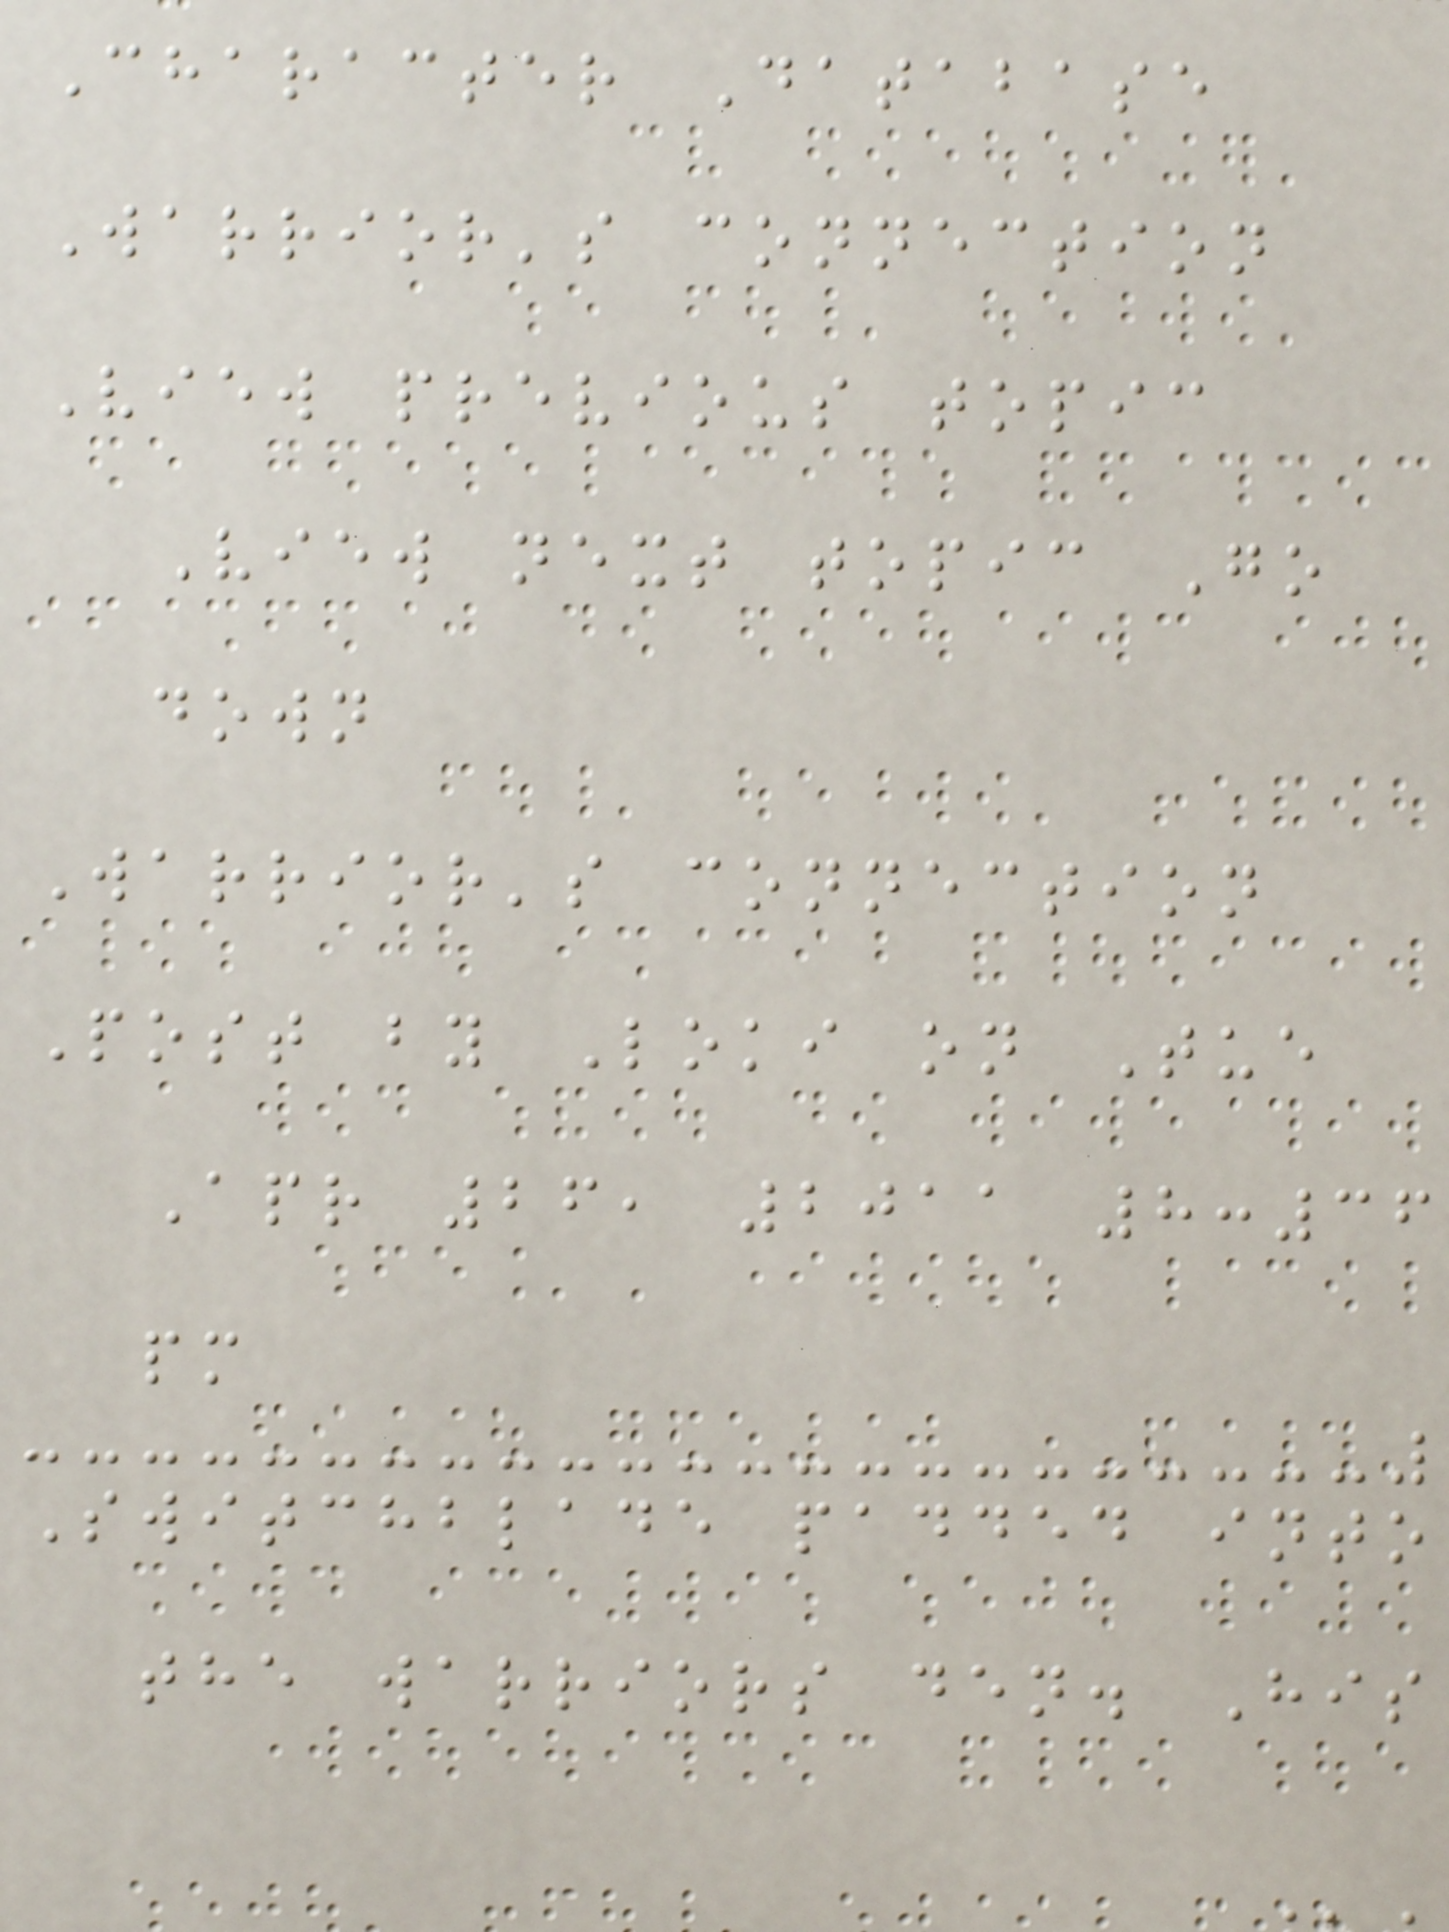Character Database
Warrior's connection
View previous topic
View next topic Go
down
Warrior's connection
Post by Loki on Tue
Apr 26, 2011 8:36
pm
Switchblade padded into
the warriors den. His
